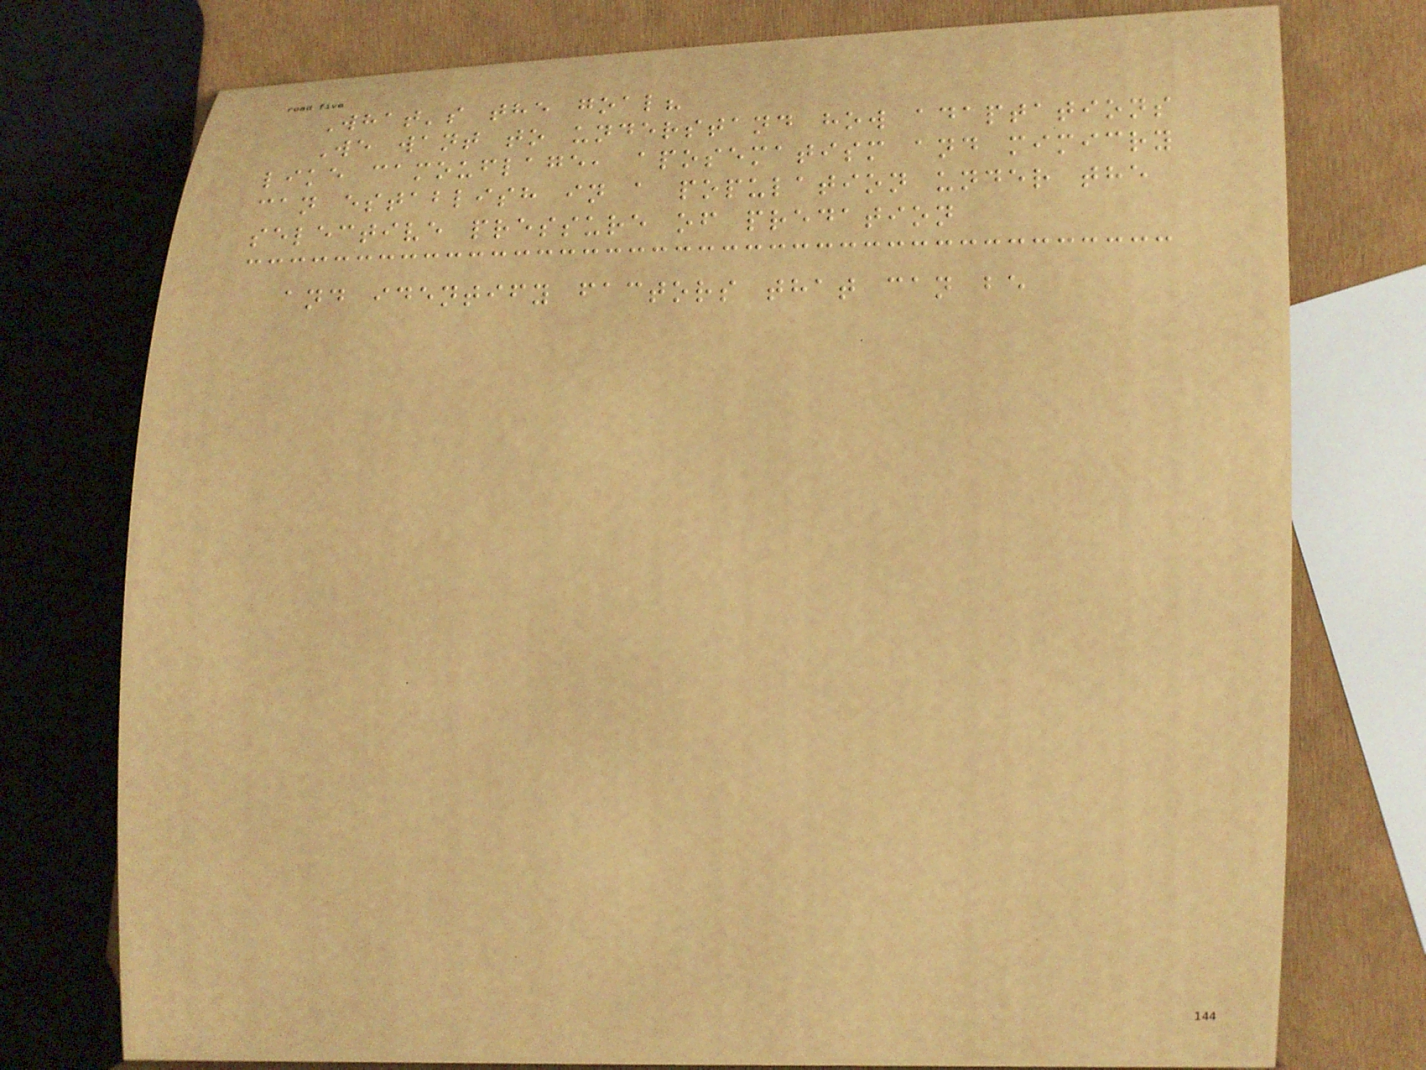What's the goal?
We want to understand how adaptations
like camouflage, aposematism and mimicry
can establish in a population under the
selective pressure of predation
and identify factors that can be
